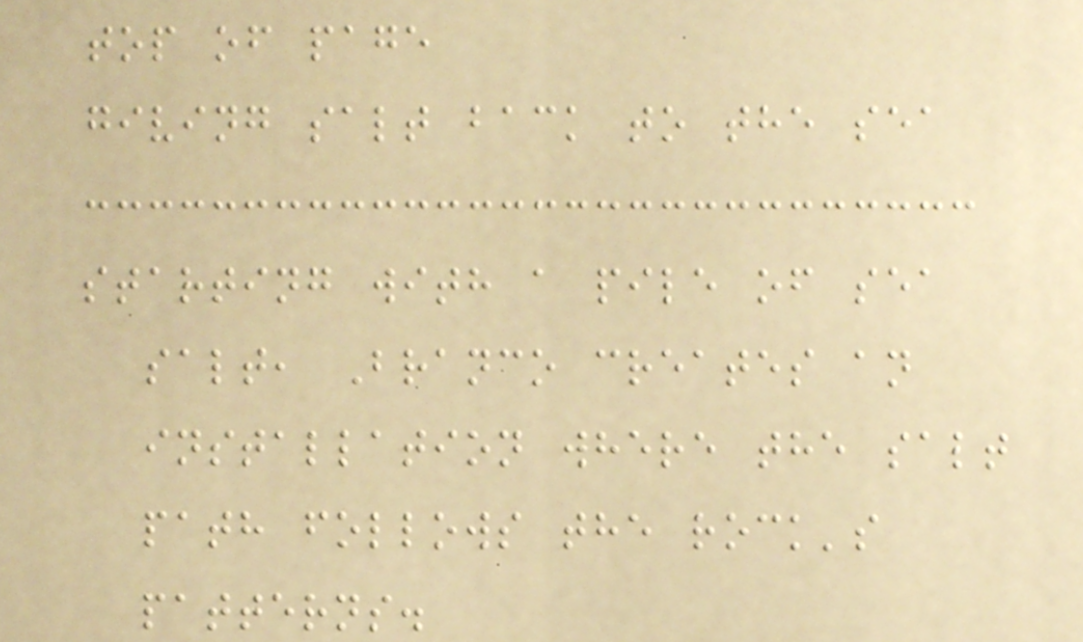top of page
giving salt back to the sea
starting with a pile of sea
salt, Branco creates an
installation where the salt
path follows the rock's
patterns.
